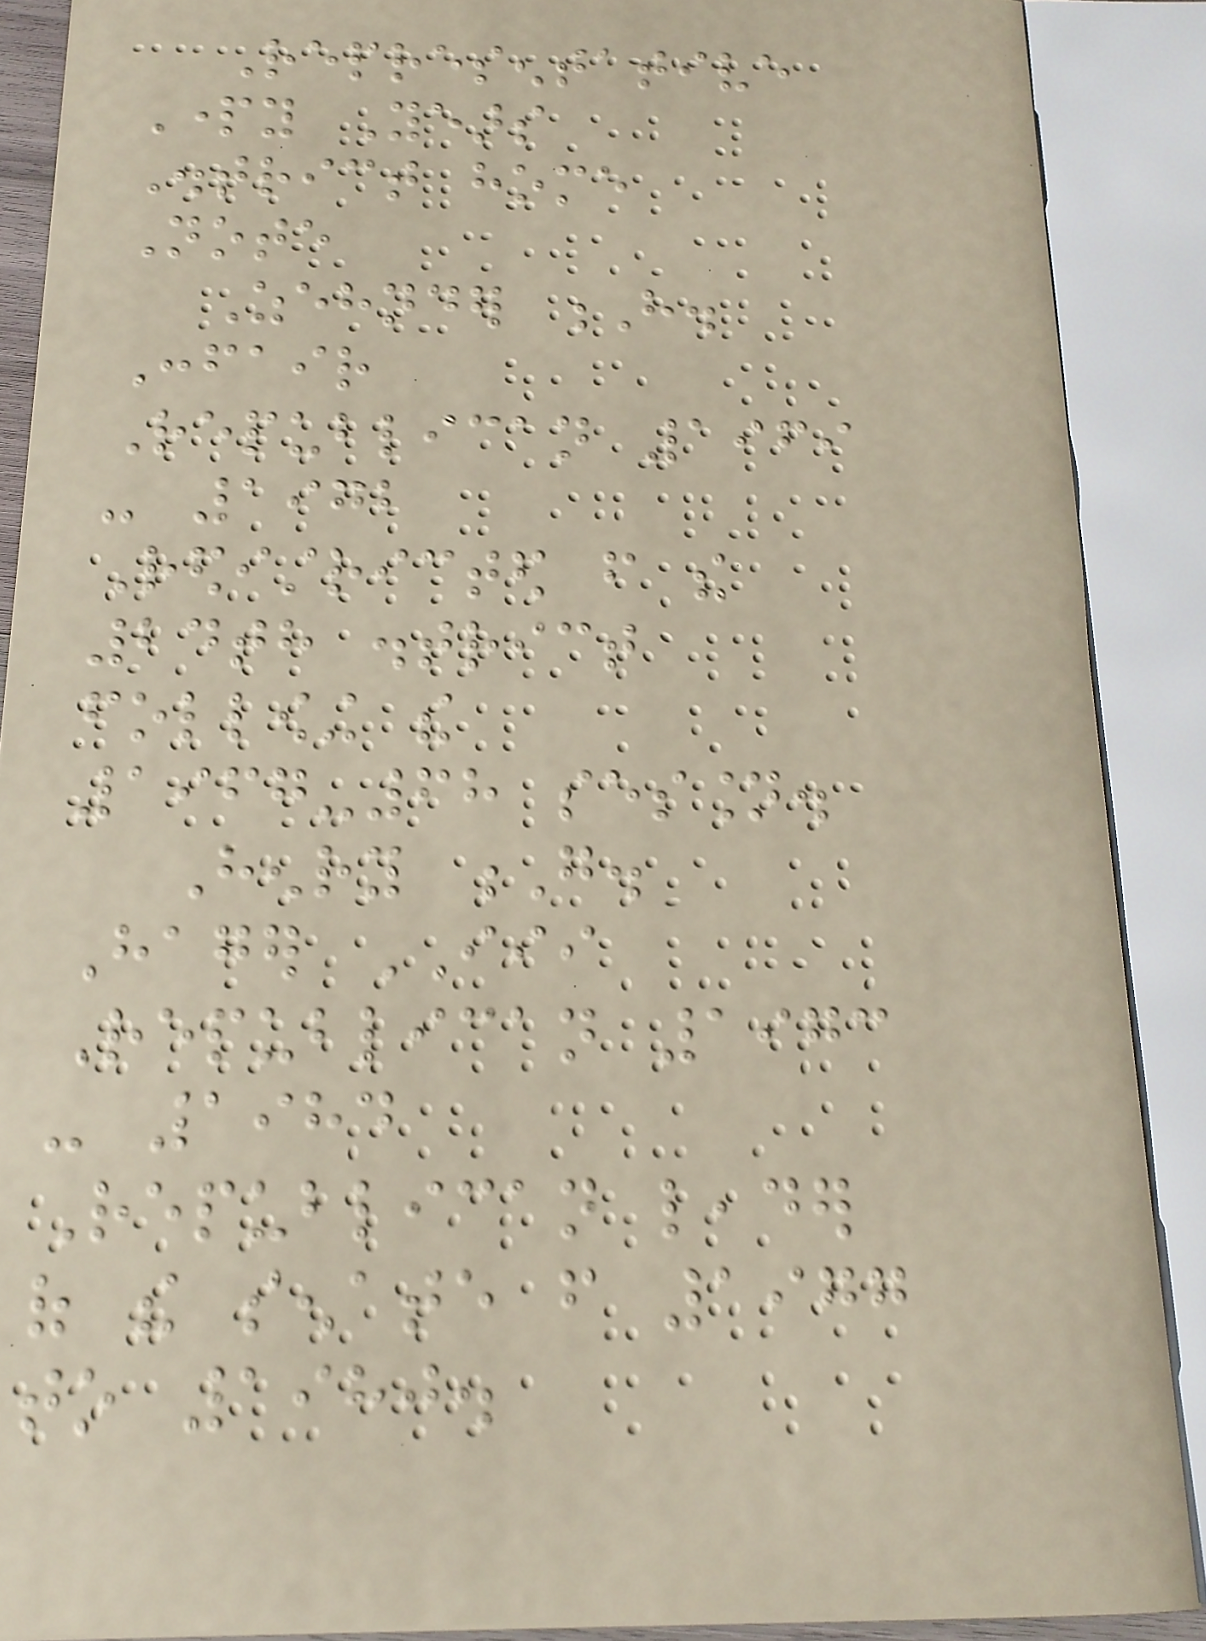Representative
Party Years
District home
Note
Zehnder H.
Confair
Republican 1969
- 1972
Redistricted from the
24th district
following the
1967-68 session.
Henry G.
Hager III
Republican 1973
- 1984
Republican leader
of the senate from 1977
to 1980.
